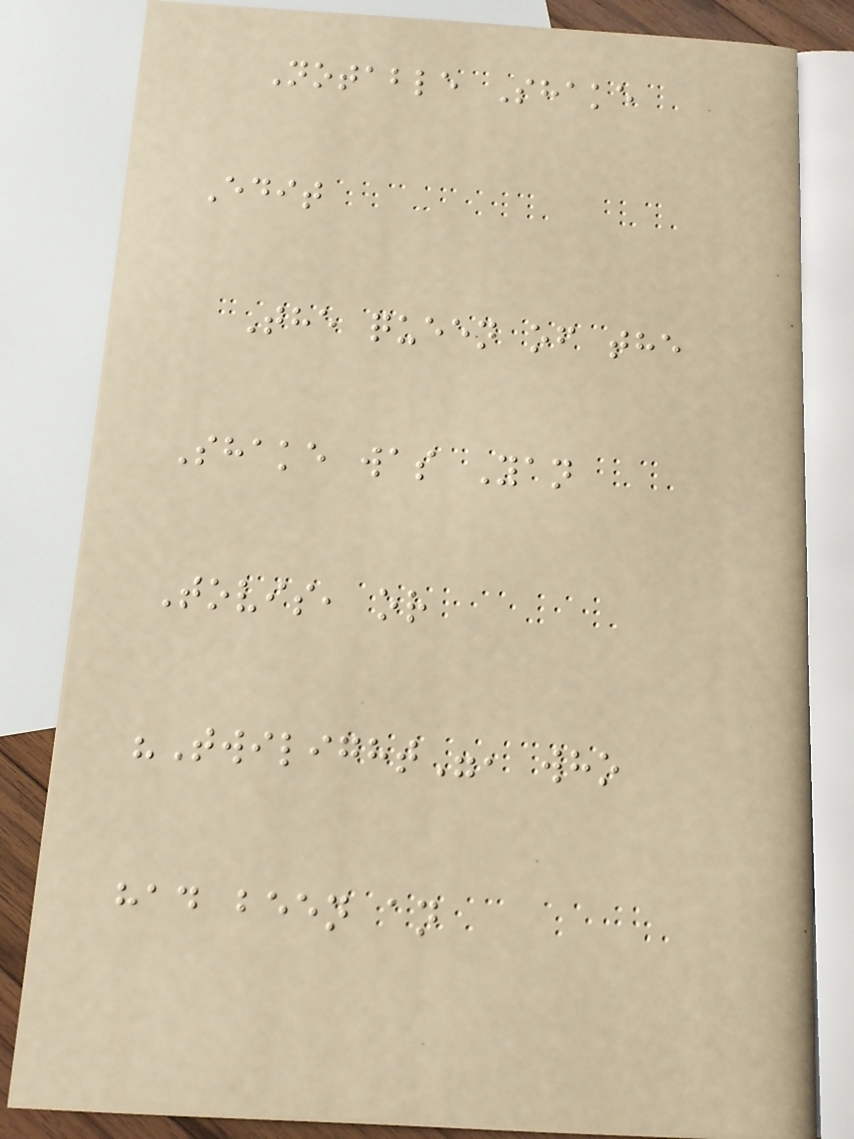Notable Shake
Edit
The queen of the
Shake was Yan
Tovis, or
"Twilight", who
had been an
